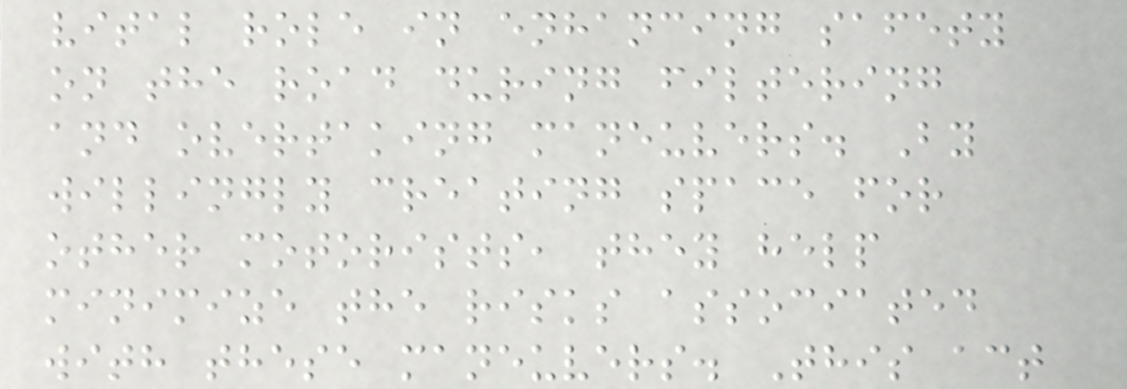vital role in enhancing safety
on the road during filtering
and overtaking maneuvers. By
willingly creating space for
other motorists, they help
minimize the risks associated
with these maneuvers. This act
